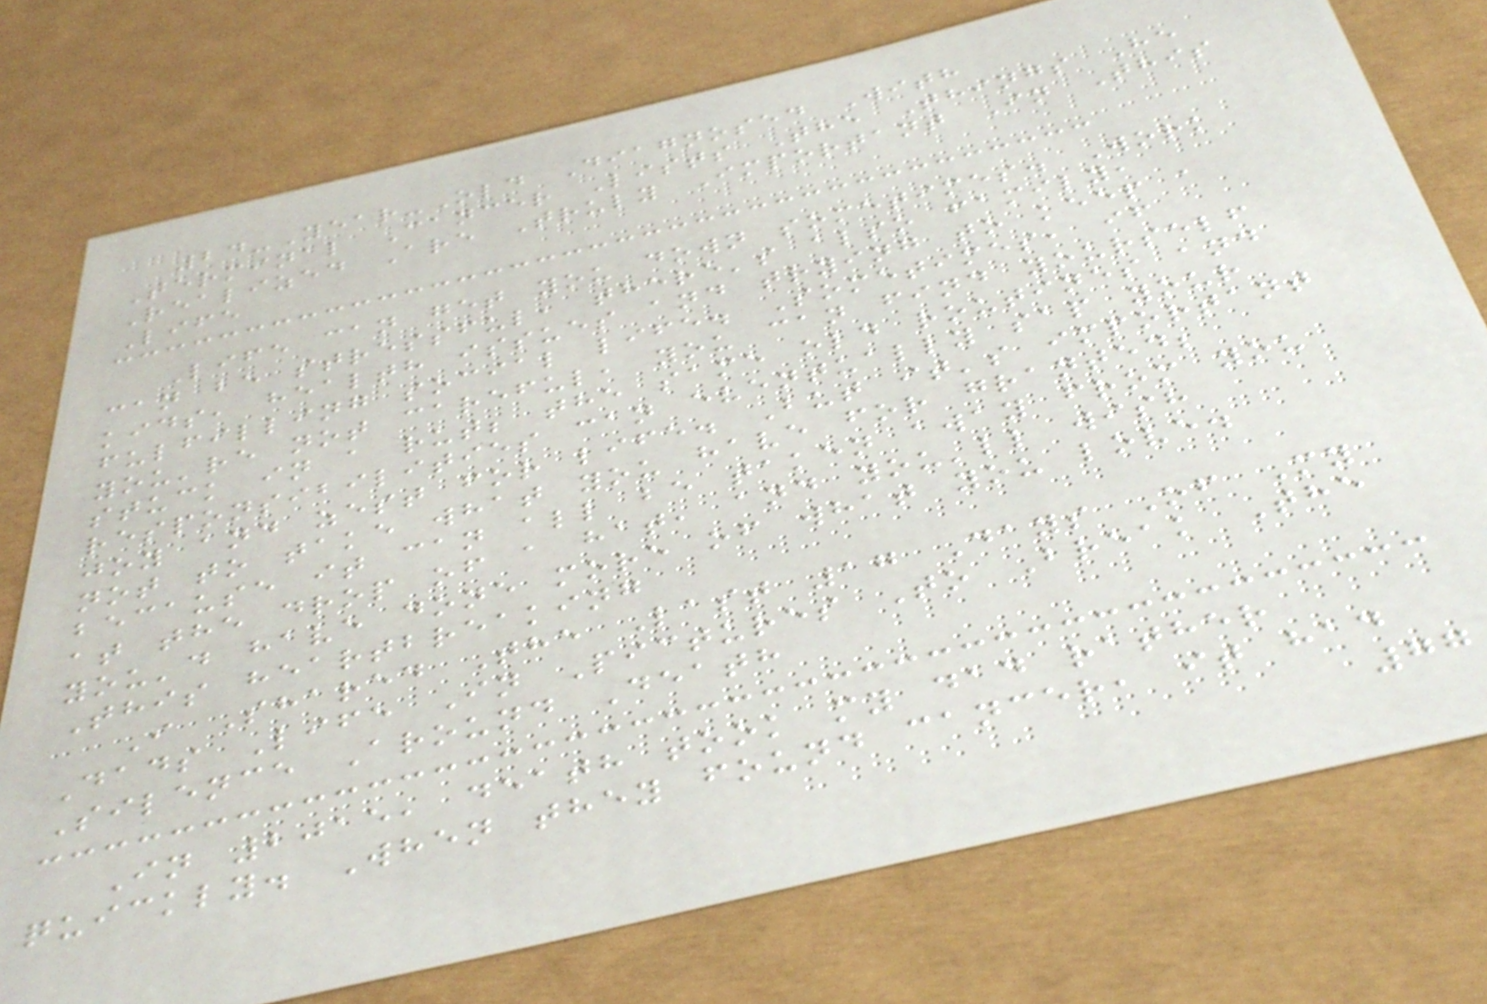24-Year-Old Diagnosed With
Terminal Cancer Lists The Things He
Realized Are Truly Important In This
Life
Life can get you down sometimes. Work
can be stressful, there's also family,
kids, health issues and trying to keep a
fulfilling social life. Sometimes, if
you're not careful, you can find yourself
stuck in a rut; the same old routines and
responsibilities can eventually sap your
joy and zest for life. But it's important
not to take what you have for granted;
because it can all be taken away from you
at the drop of a hat, and you'll wish
you'd have done more of what you love.
This heartbreaking
I Shared The Last 17 Days Of My
Dads Life In Pictures To Break The
Silence Around Death
In 2015, death took my dad rather
quickly. When they found cancer, it had
77
